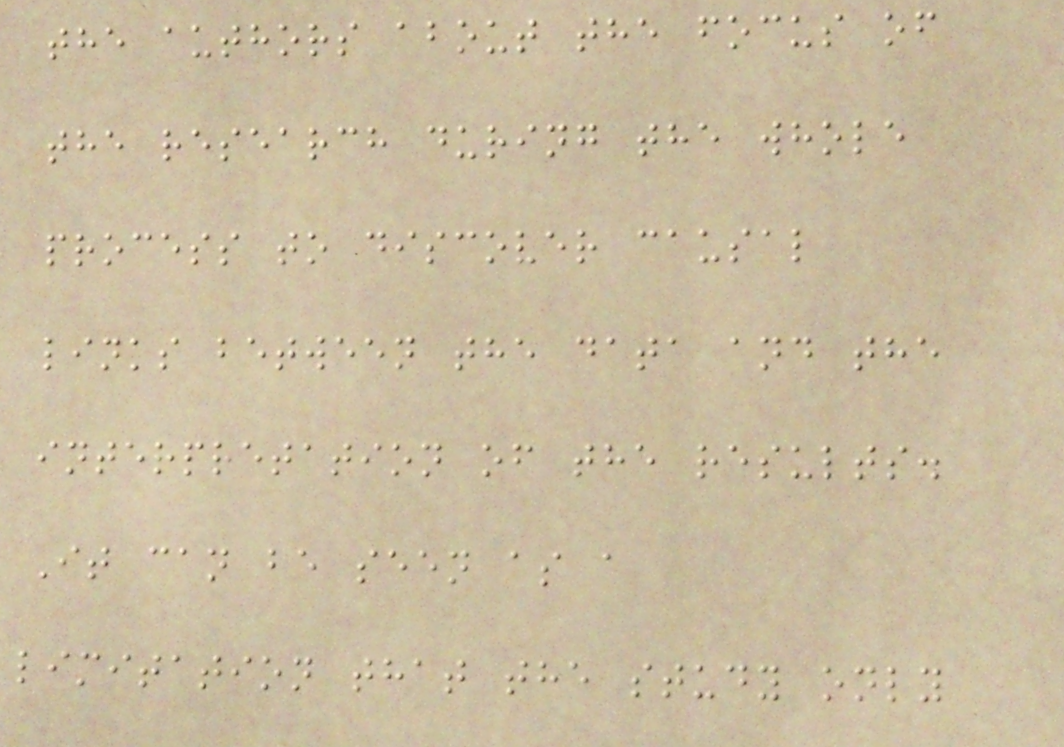the authors about the focus of
the research during the whole
process to discover causal
links between the data and the
interpretation of the results.
It can be seen as a
limitation that the study only
